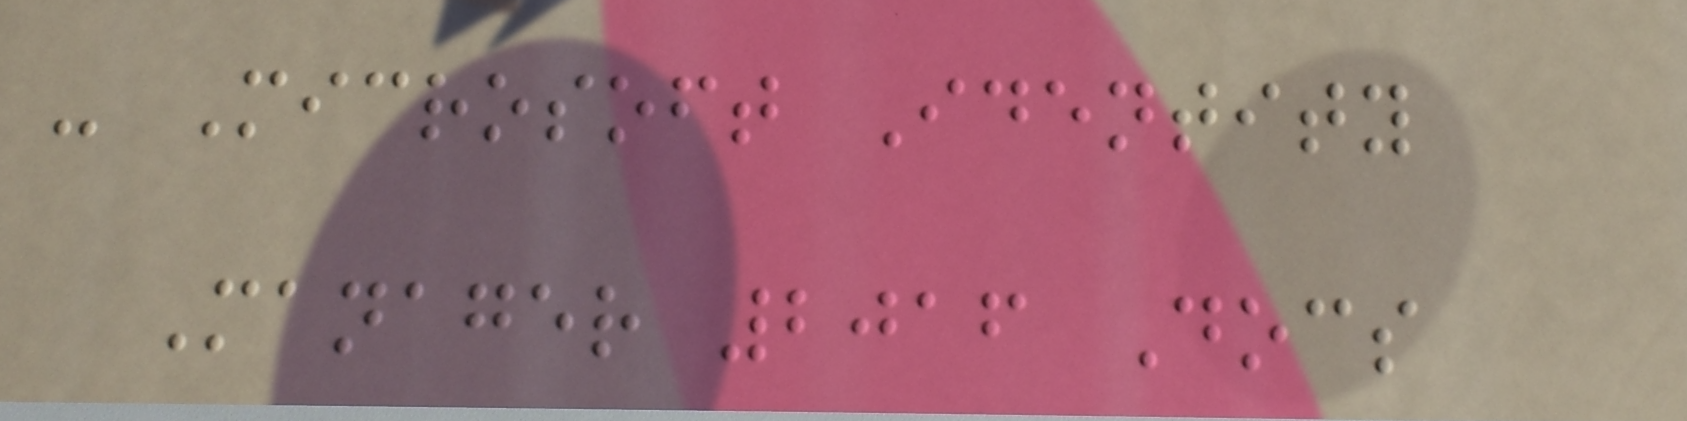- Microsoft Identity
Manager 2016 Docs
